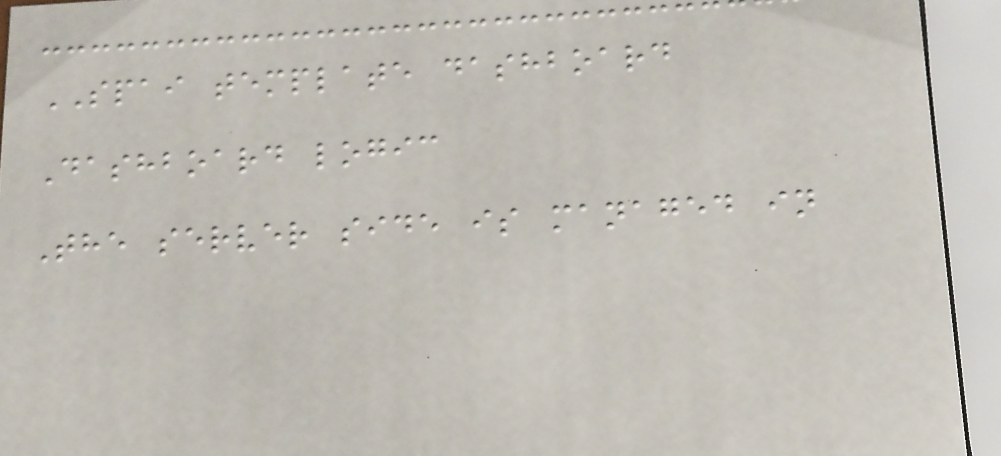SPAI template dashboard
Dashboard logic
The server side is managed in
